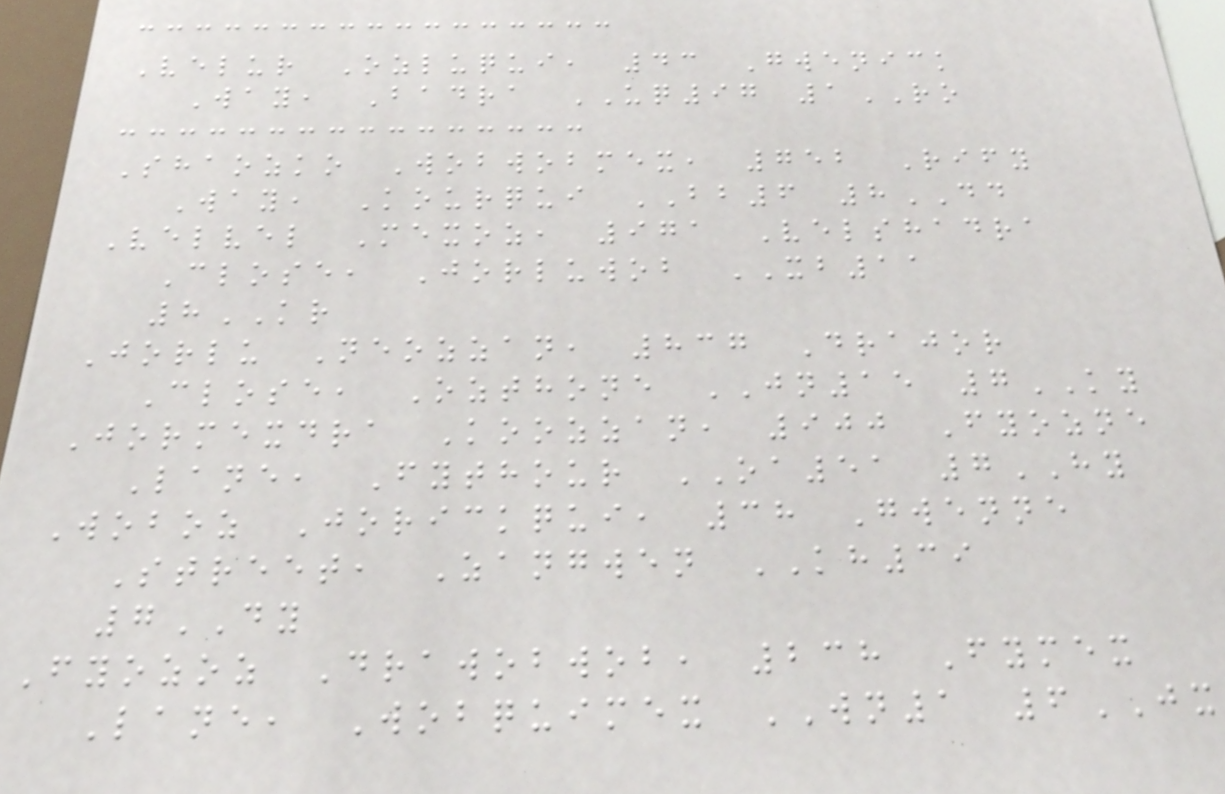Velur Ozluqui, 43 Gwenick
Way, Badra UQ97 1RO
Shaozko Wobwobmex, 752 Rify
Way, Kourqui BB6 8DD
Velvel Mexoz, 971 Velshadra
Close, Jorluwob XB11
8KR
Jorlu Neozzan, 837 Drajor
Close, Ozthone JN15 7KY
Jormexdra Koozzan, 900 Fyozne
Lane, Fythour OA51 7HY
Woboz Jorickqui, 38 Gwenne
Street, Zangwen KH39
7DY
Fyozoz Drawobwob, 238 Fymex
Lane, Wobquimex WN1 6JX
